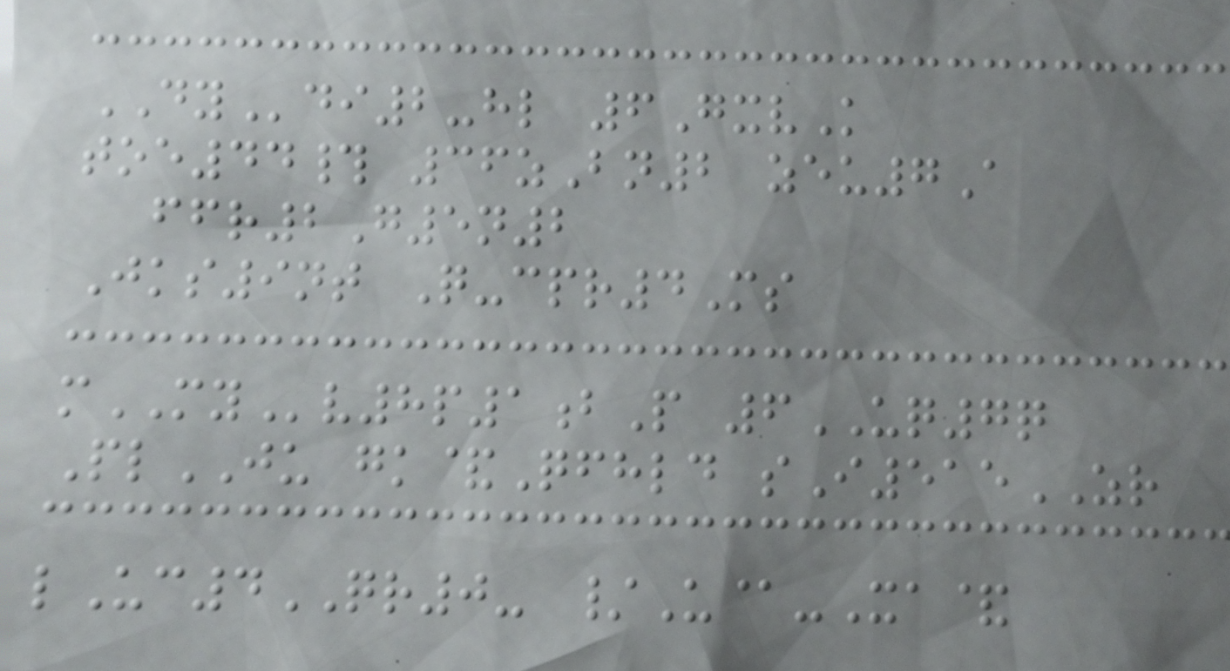DYdi2-hl 6GxvK
toe44# 36zBn2 zeu7A
ffr2G5n2
Jks9nt Q-cpr4Ms
mMYv8p1bP 6UQ7q
PlJU gk&Qfhld sI515ZR
lUc4QR0- /U@-Xa&
